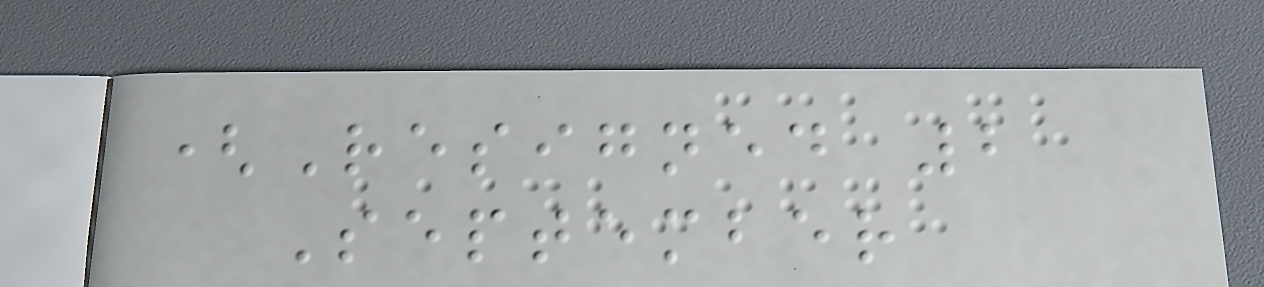(Resigned 2
September
